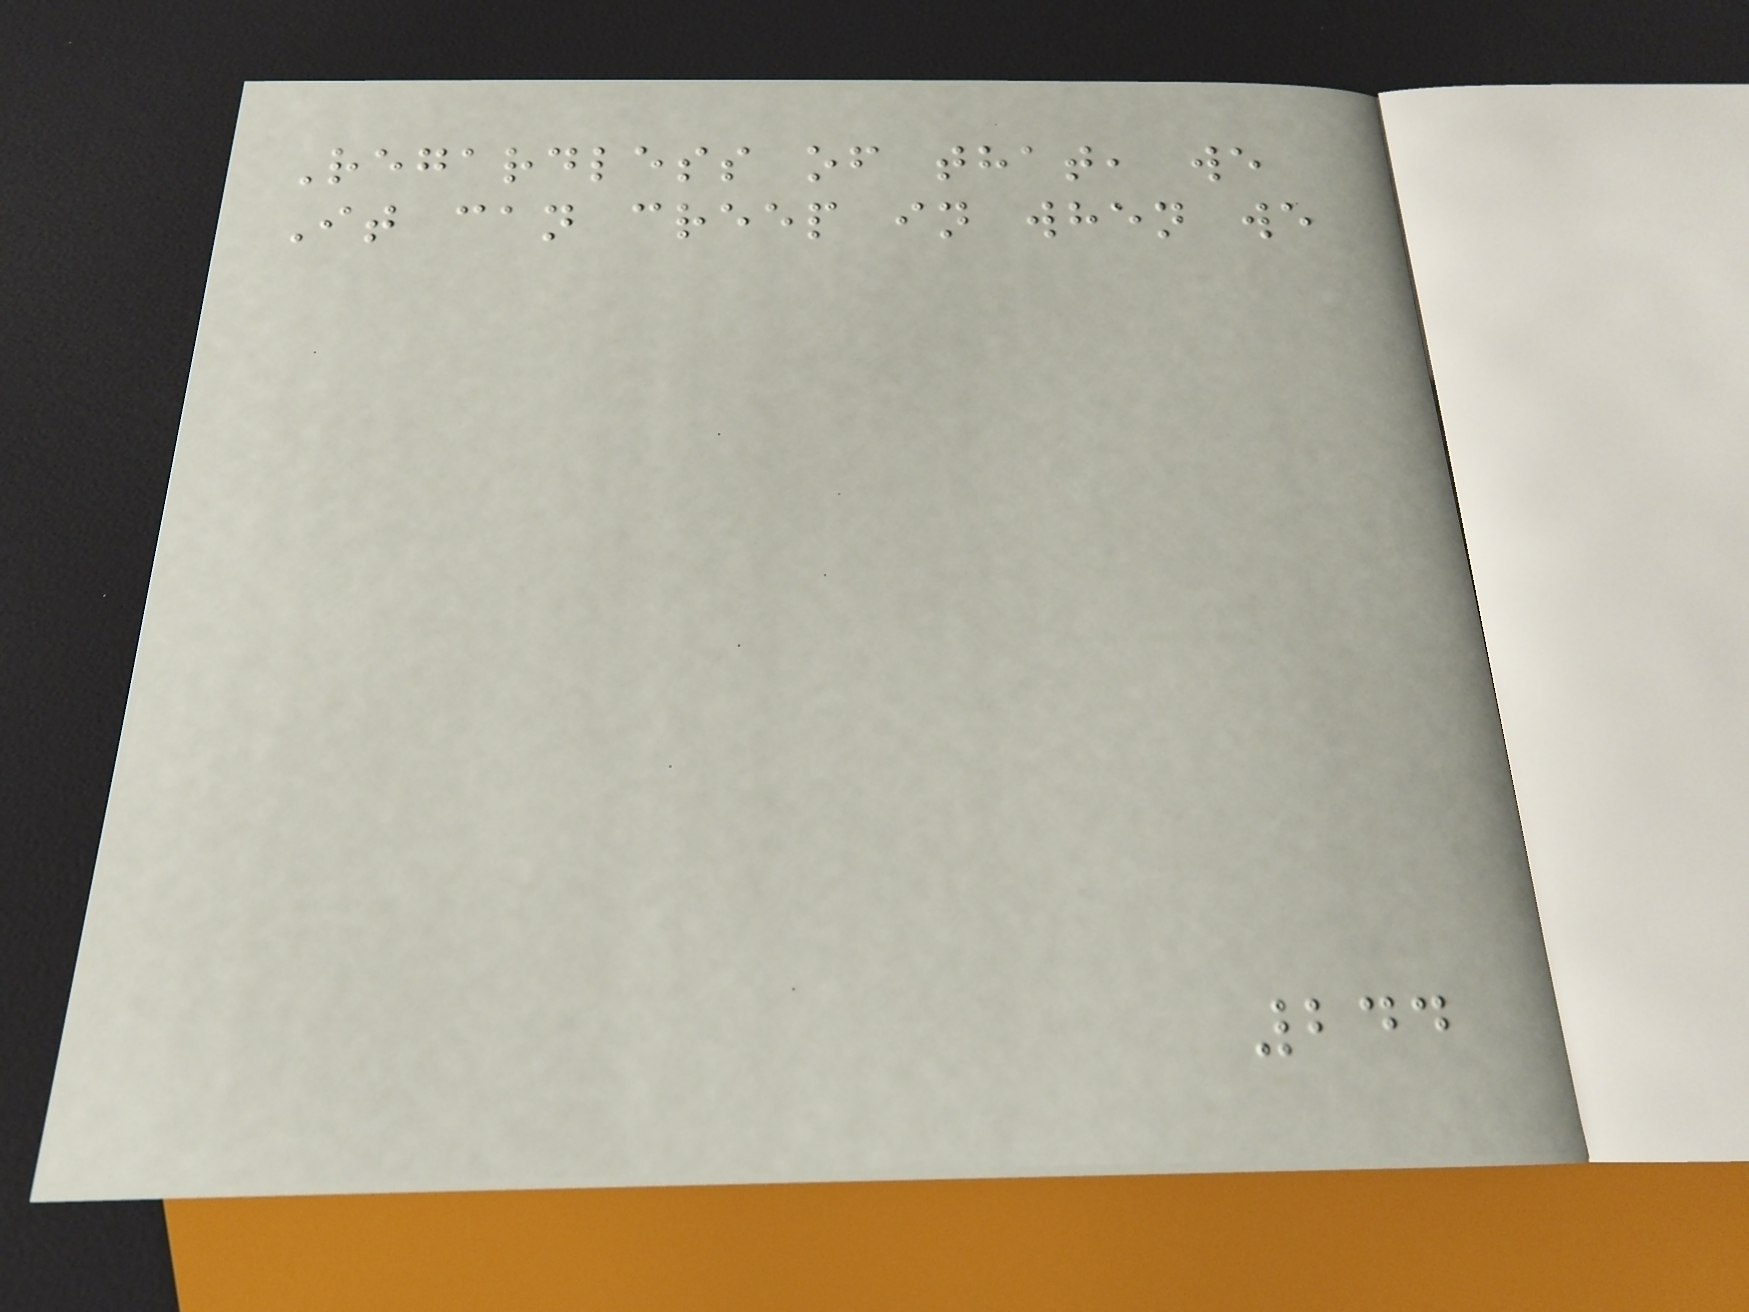Regardless of that, we
It can creep in when we
244
